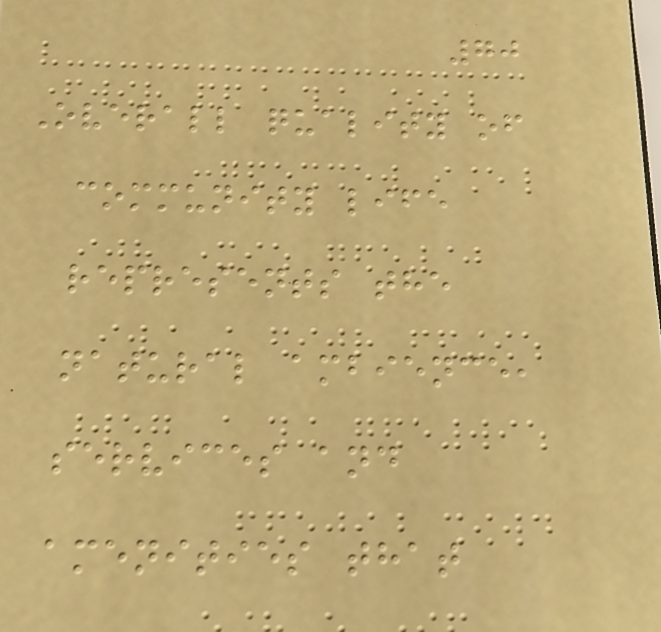70
Overall quality of
community life
represents the
natural ambience,
services and
amenities that
